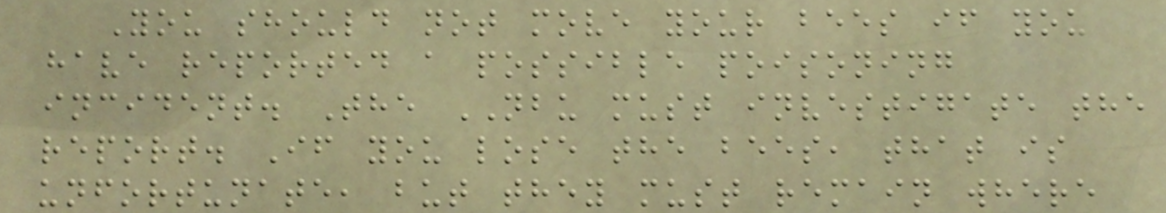You should not move your bees if you
have reported a possible poisoning
incident. The NBU must investigate the
report. If you lose the bees, that is
unfortunate, but they must remain where
